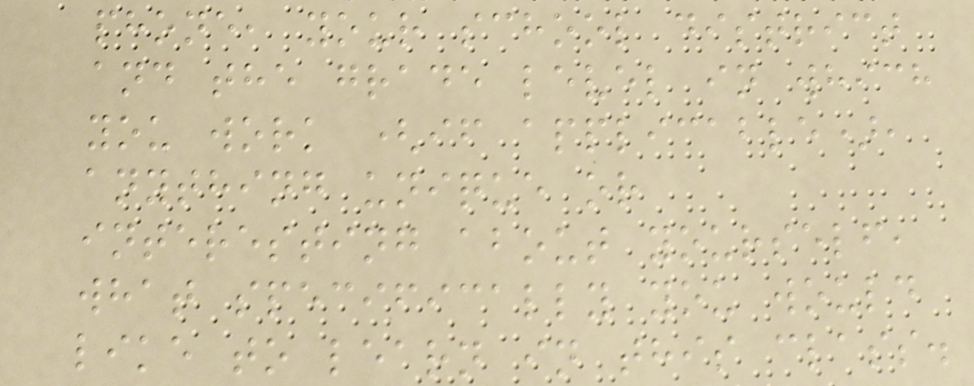phone, your school district
and the grade level in which
you work (if applicable),
anything unique or
interesting about yourself,
what specifically you would
like to learn in this class.
